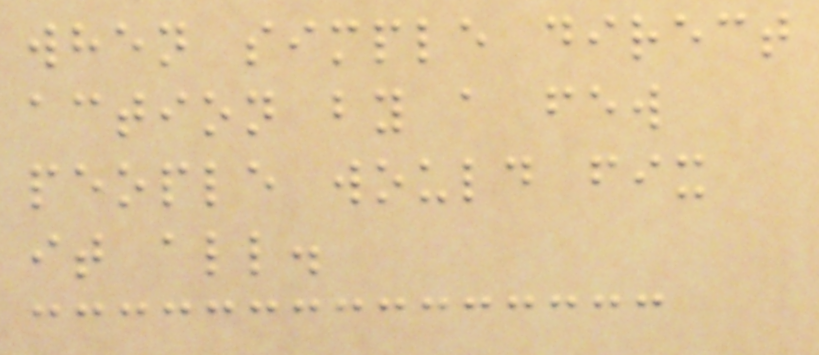when simple direct
action by a few
people would fix
it all.
